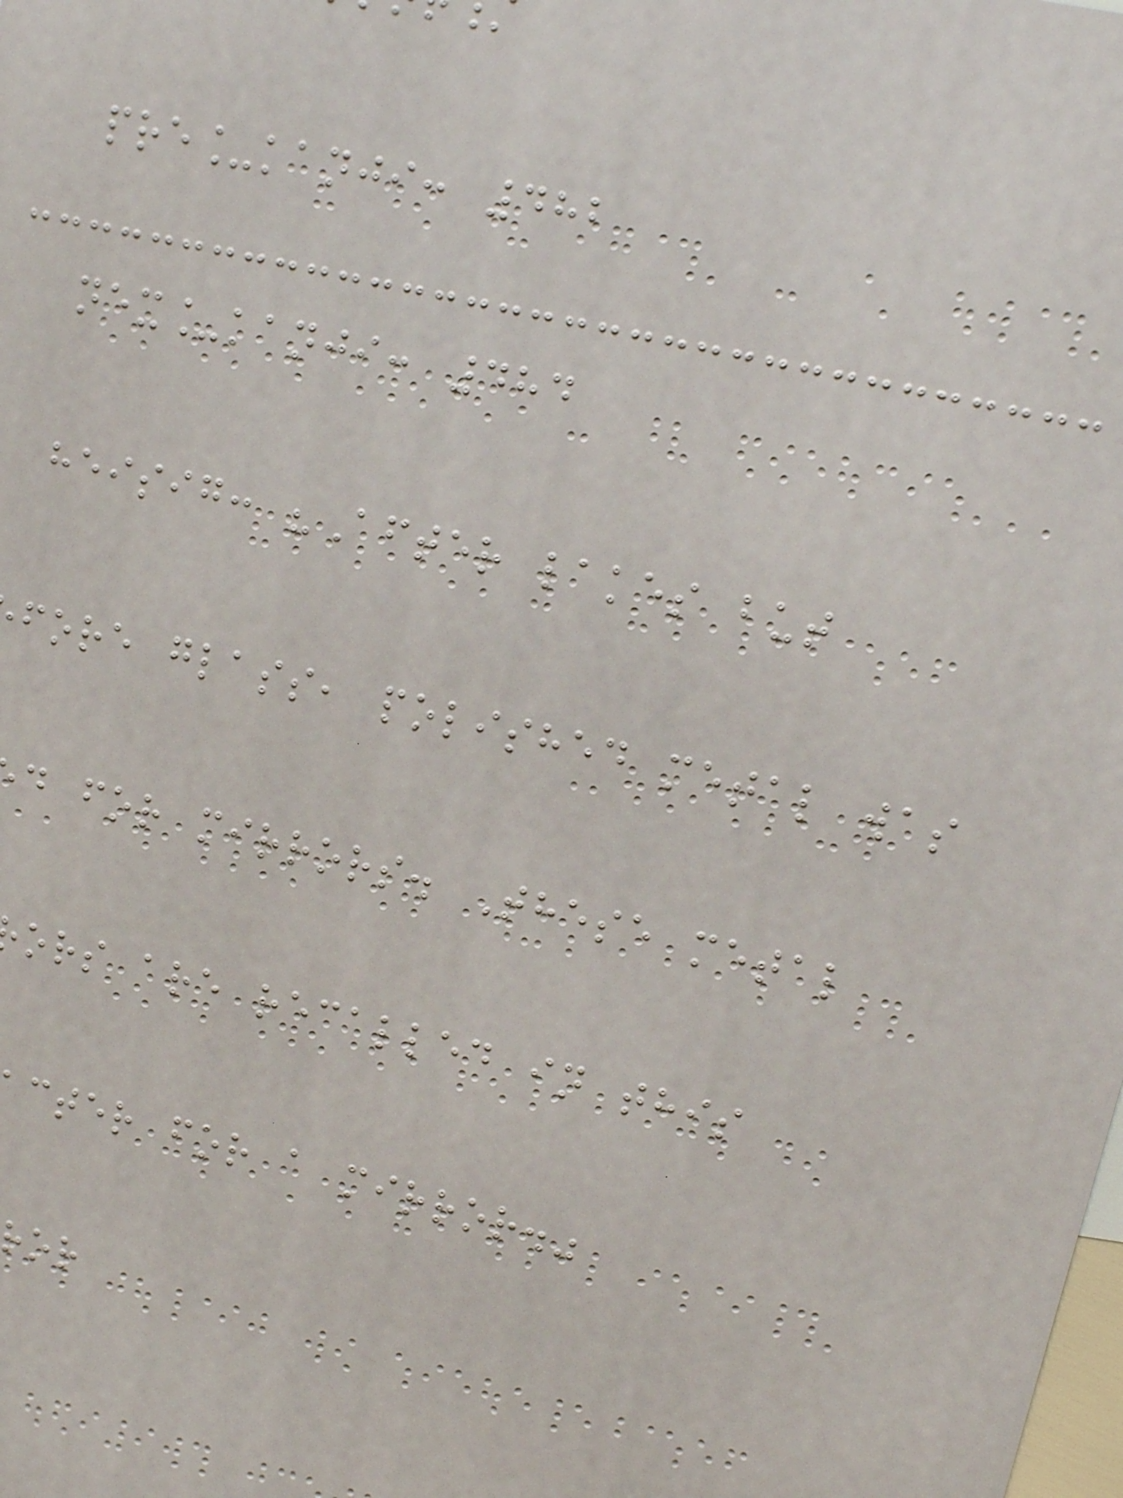pre_kanji: 482
nex_kanji: 484
heisig: "After lakes but
fore glass, polished metal was
d for mirrors. These metal
ors are recalled in this
cter for a mirror."
